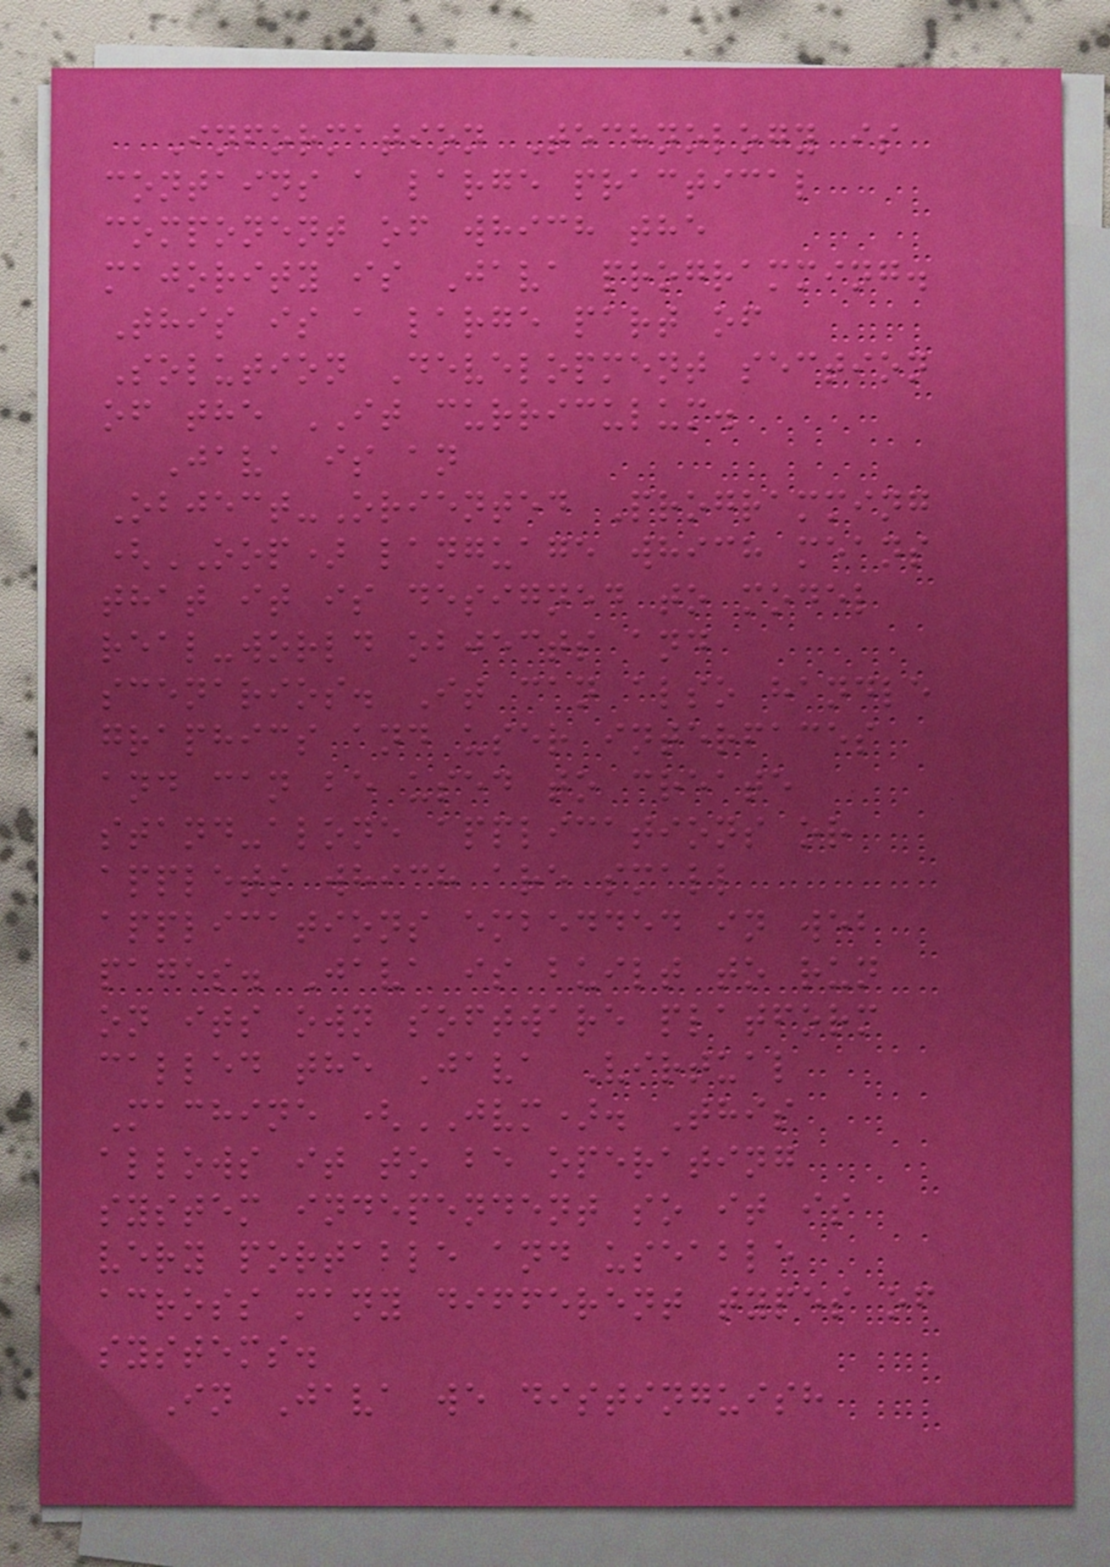Information Technology is
contains a large practical
component of which the
majority is Java programming.
This is a large part of
Solution Development section
of the IT curriculum.
Java is an
Object-Oriented Programming
(OOP) language which means
that it is designed to model
real-world objects and
scenarios. It can also handle
graphics and user interfaces
and can be used to create
stand-alone applications or
applets which are small
applications embedded in web
pages. Java is built to run
on its own software platform
called the Java Virtual
Machine (JVM). This
allows it to be operating
system independent so it is
very portable and useable
across many different types of
systems.
In Java we distinguish
